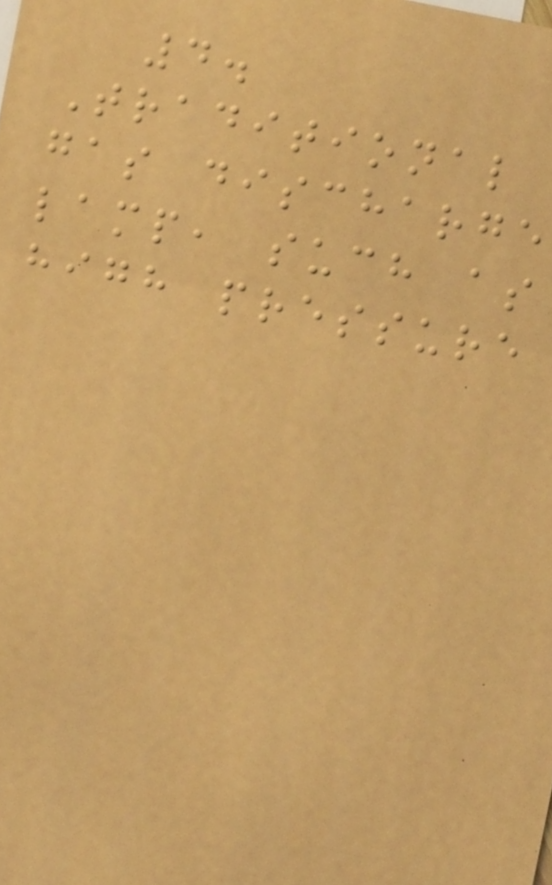4.
Traditional
gas discharge
lamp, such as
high pressure
